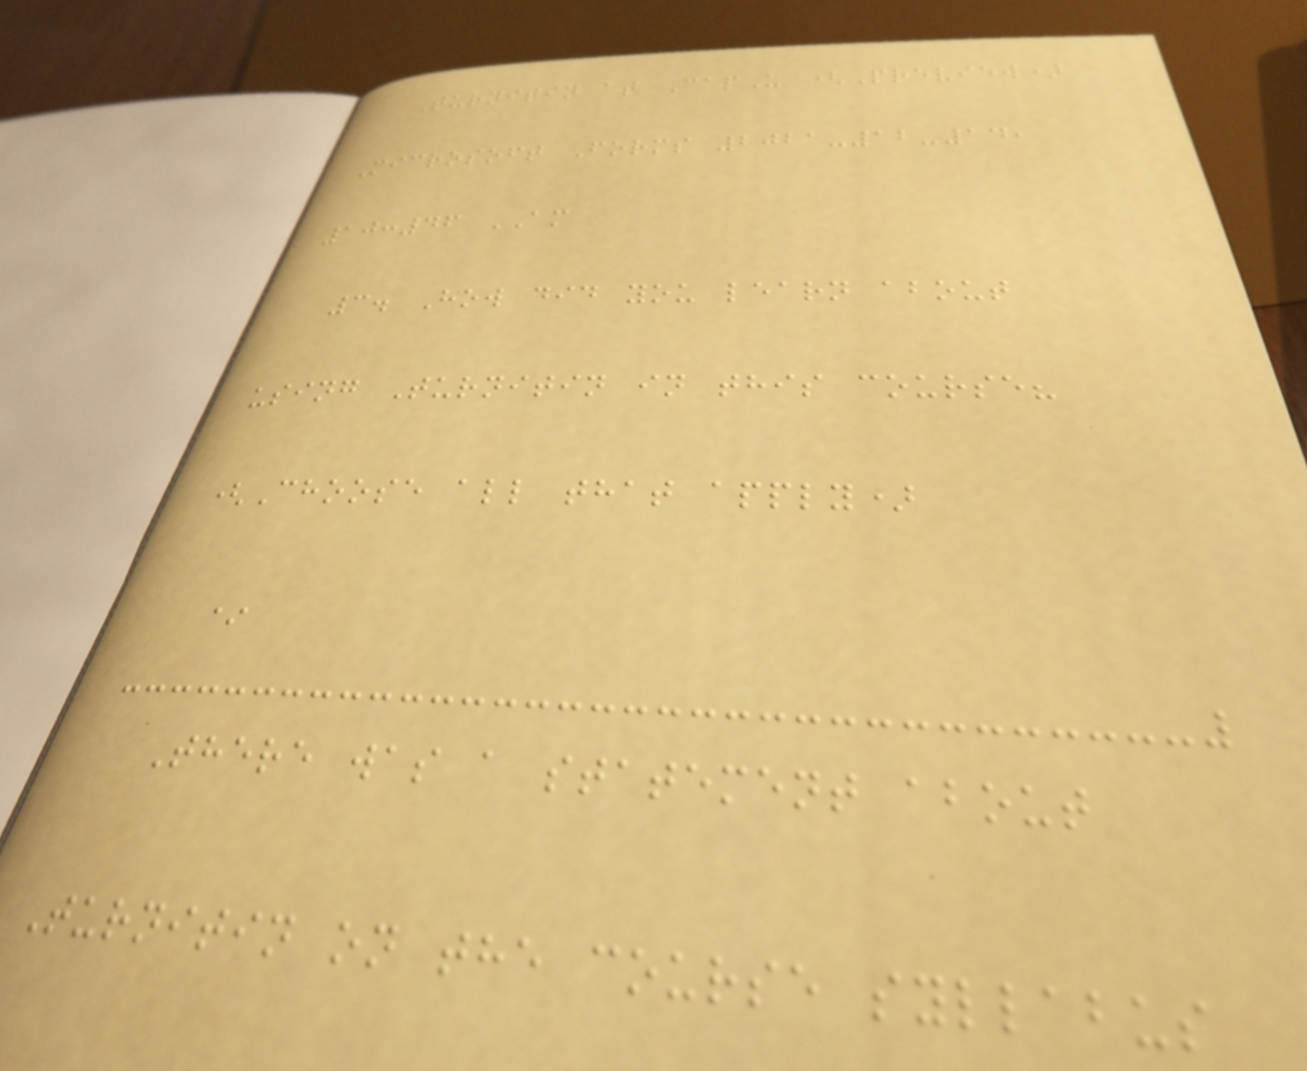Turnitin at CapU (Preview)
Microsoft Forms 2021-12-14,
10:46 AM
3. How did you learn about
using Turnitin in this course?
(Choose all that apply)
*
There was a statement about
Turnitin on the course syllabus
